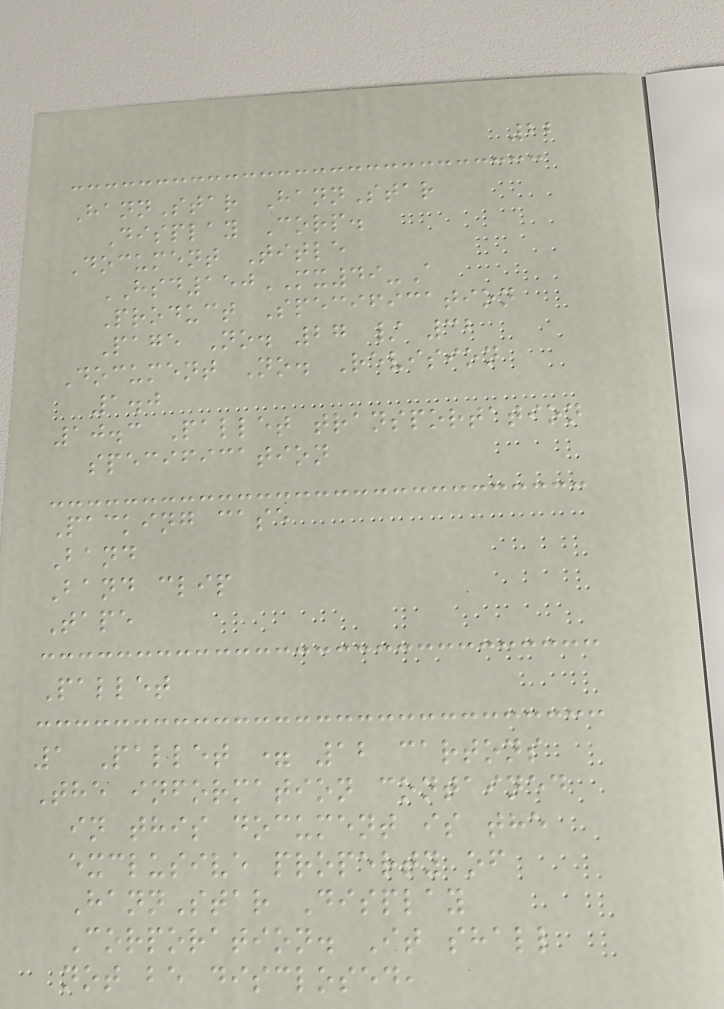22
HannStar HannStar
Display Corp.
Document Title
HSD150MX49-A
Product Specification
Page No. 27 / 32
Document No. Revision
1.0
10.3 Pallet transportation
specification
Packing case
Band
Band clip
Tape
Pallet
1 Pallet = 12 cartons
The information contained
in this document is the
exclusive property of
HannStar Display
Corporation. It shall
not be disclosed,
